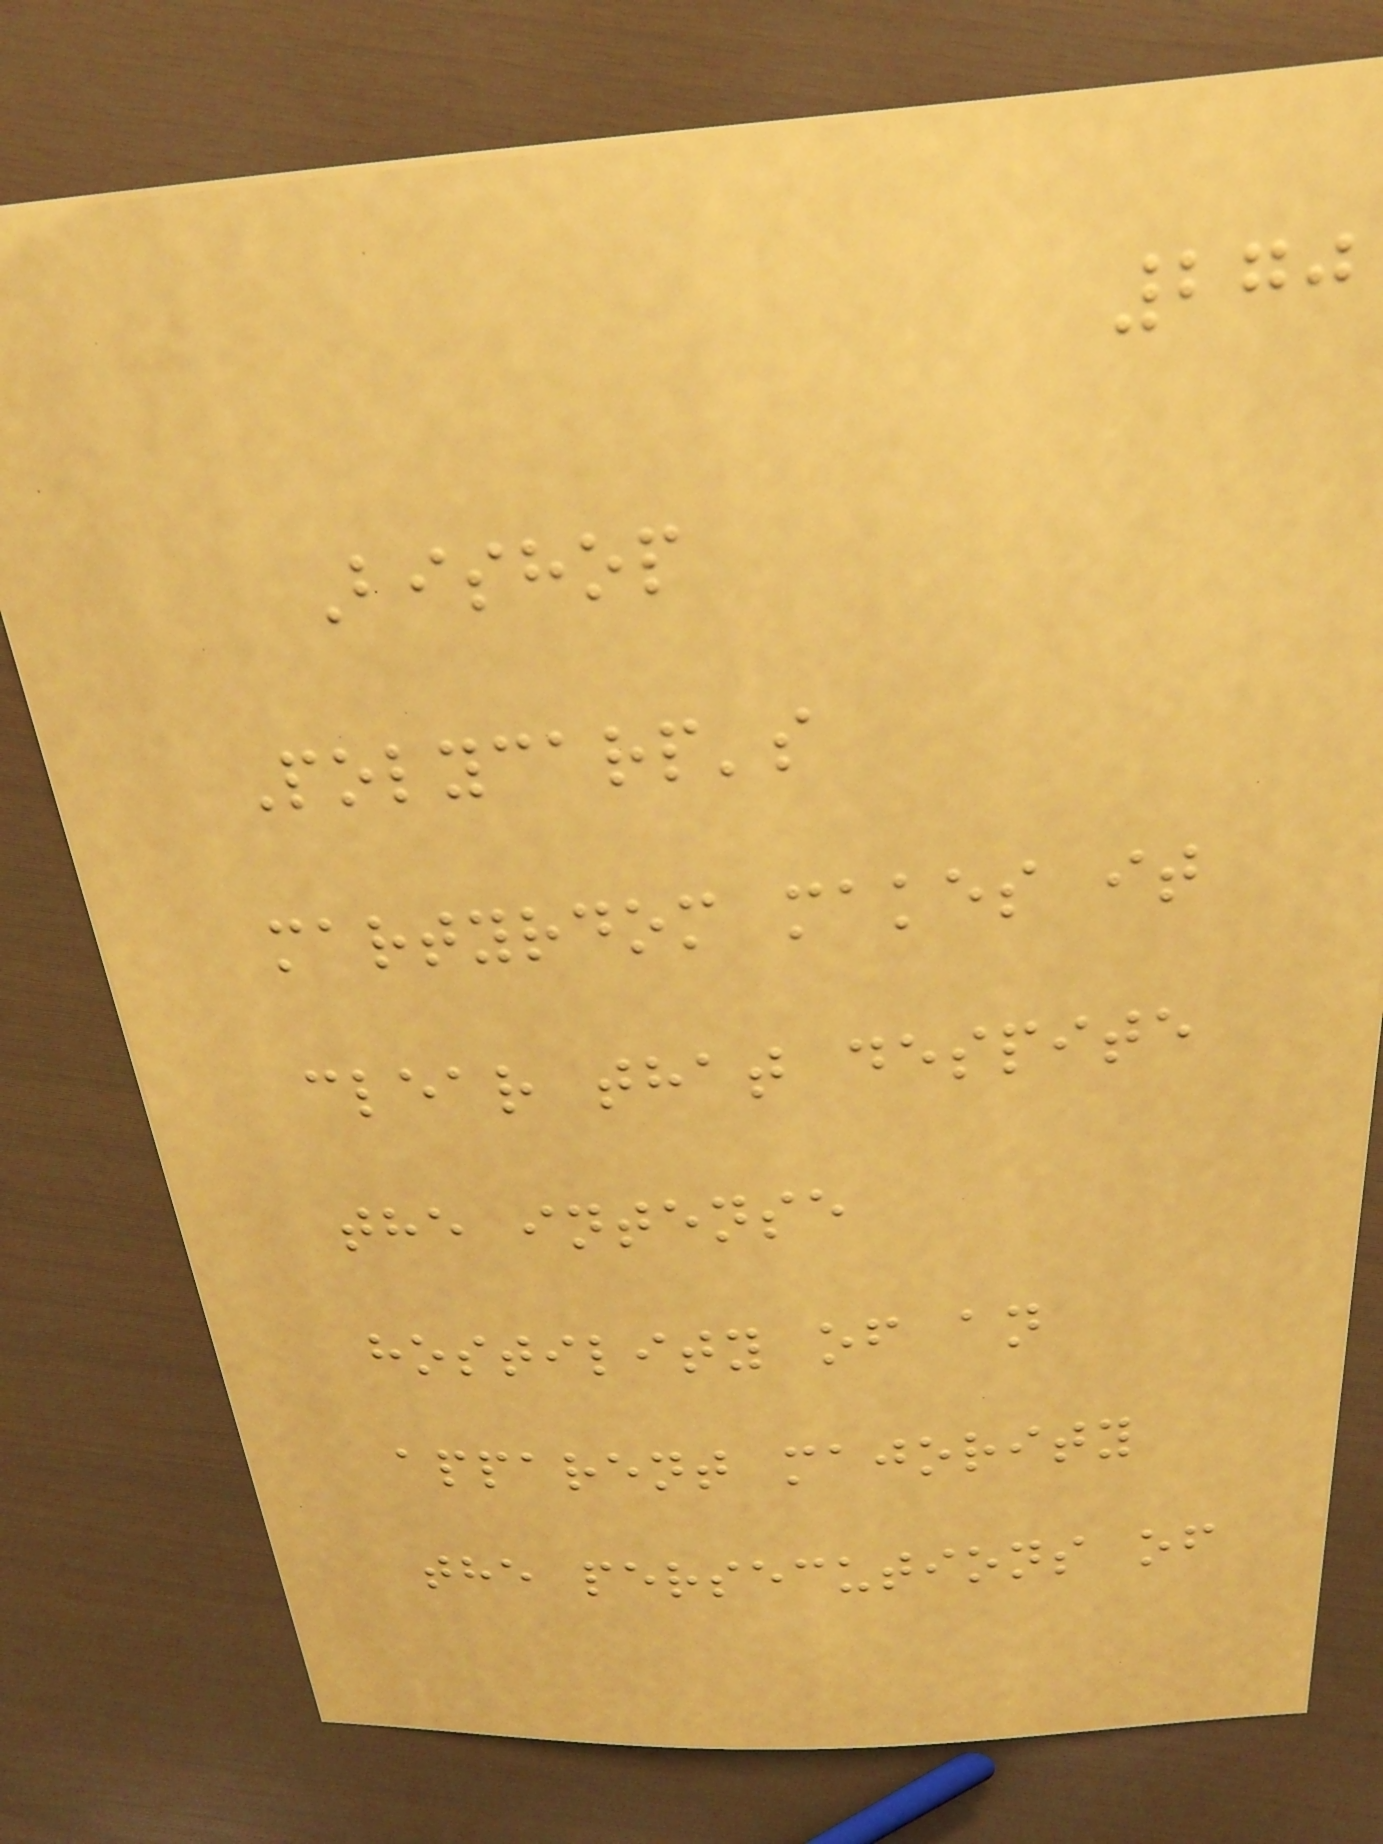270
Bishop
Polycarp's
martyrdom makes it
clear that despite
the intense
hostility of an
apparent majority
the persecutions of
